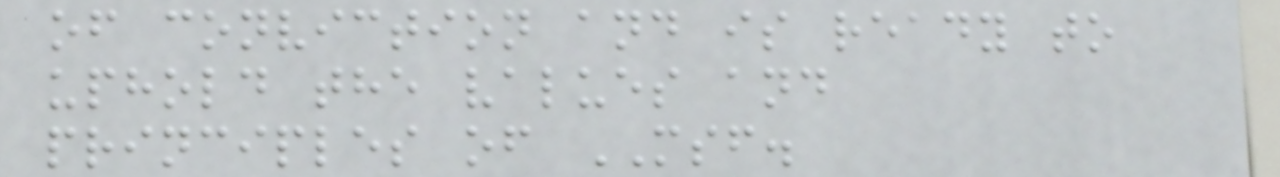of conviction and is ready to
uphold the values and
principles of MSF.
